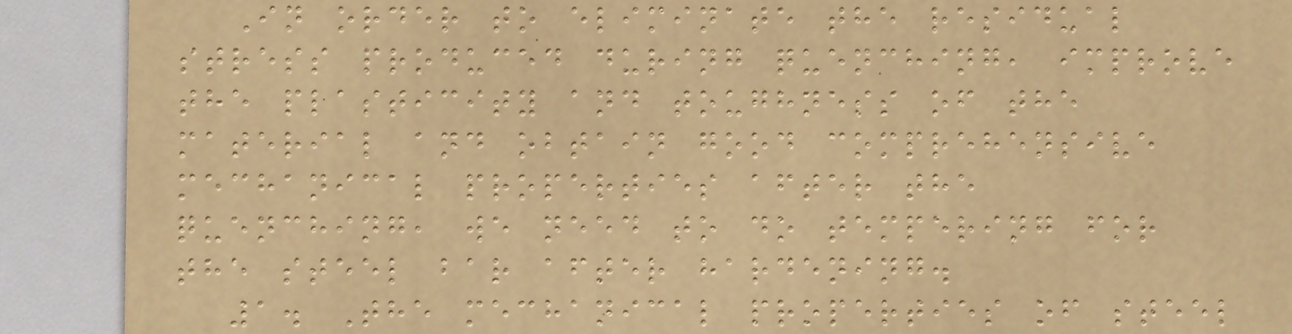In order to eliminate the residual
stress produced during quenching, improve
the plasticity and toughness of the
material and obtain good comprehensive
mechanical properties after the
quenching, we need to do tempering for
the steel bar after hardening.
1. The mechanical properties of steel
